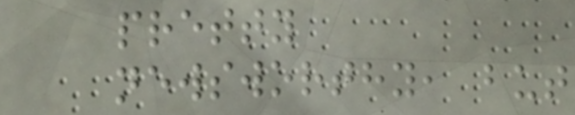pretty
newsworthy, but
